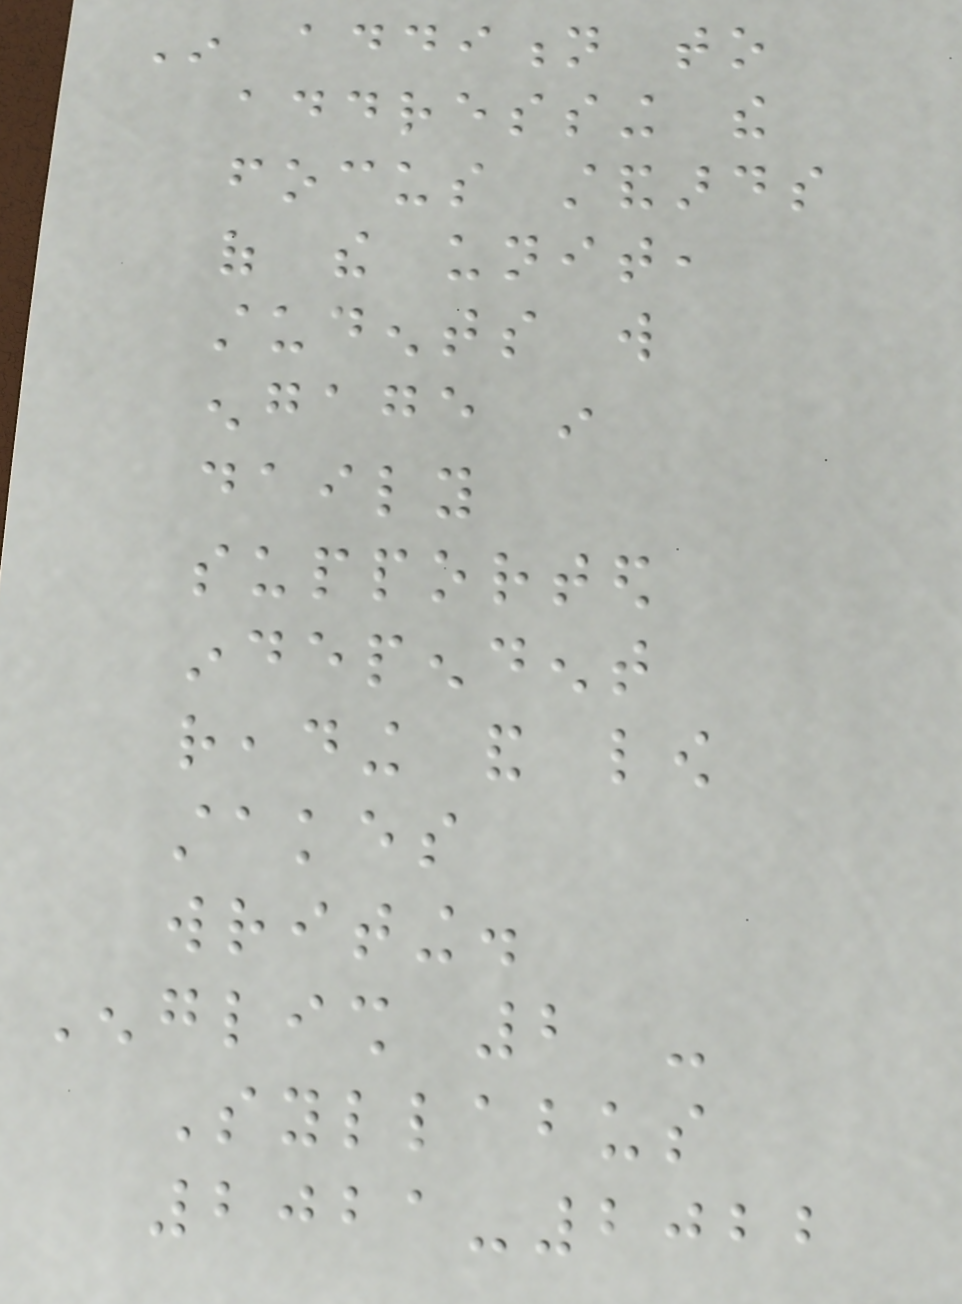In addition to
addressing the
focus standards
of the unit,
students will
engage in
daily
supported
independent
reading and low
stakes
writing.
English 2 -
Syllabus
2021-2022
